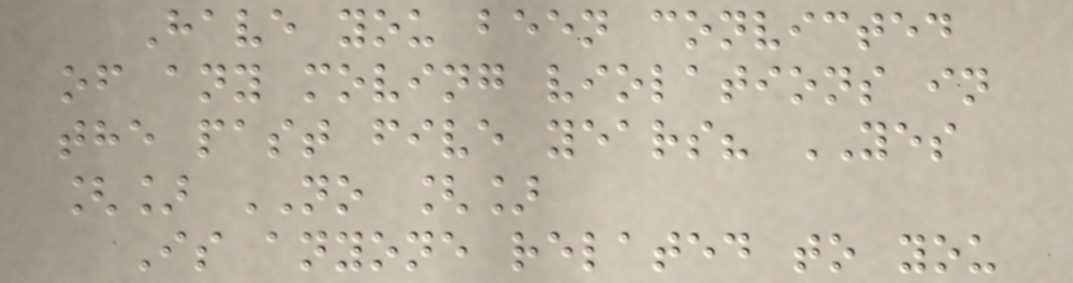Have you been convicted
of any moving violations in
the past five years? YES
[] NO []
Is anyone related to you
